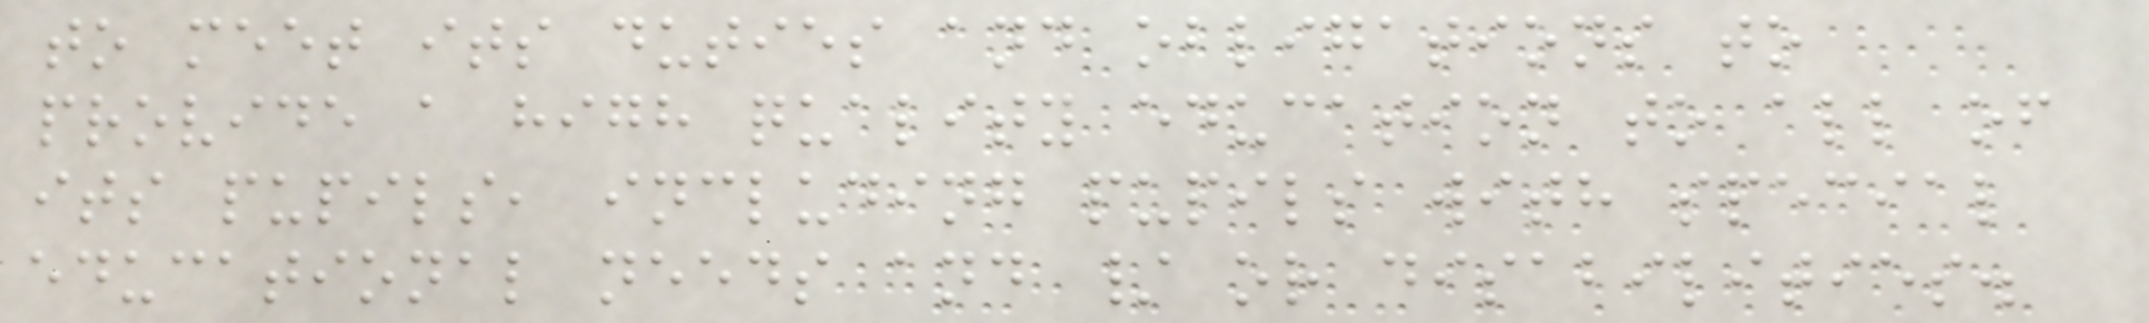to meet its duties and obligations to
provide a high quality education to all of
its pupils, including pupils with special
educational needs and / or disabilities.
